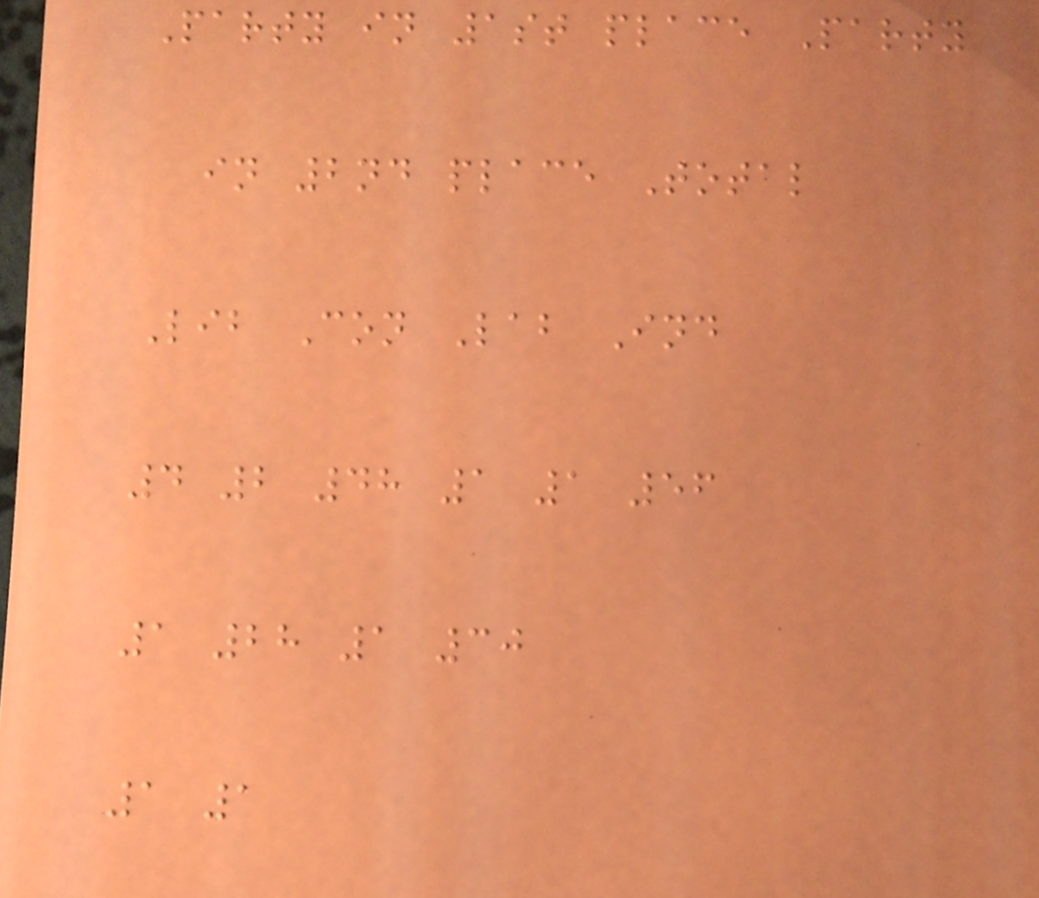Party in 1st place Party
in 2nd place Total
Lib Con Lab Ind
4 2 48 1 1 56
1 28 1 30
1 1
